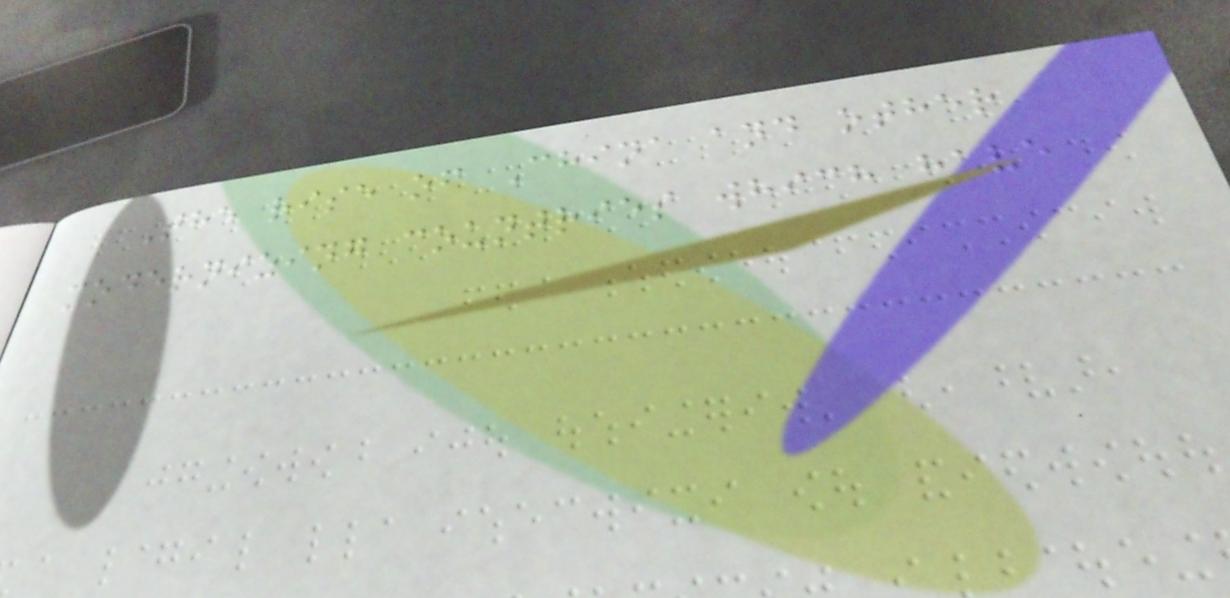The rise of China and other
modernizing countries which have
